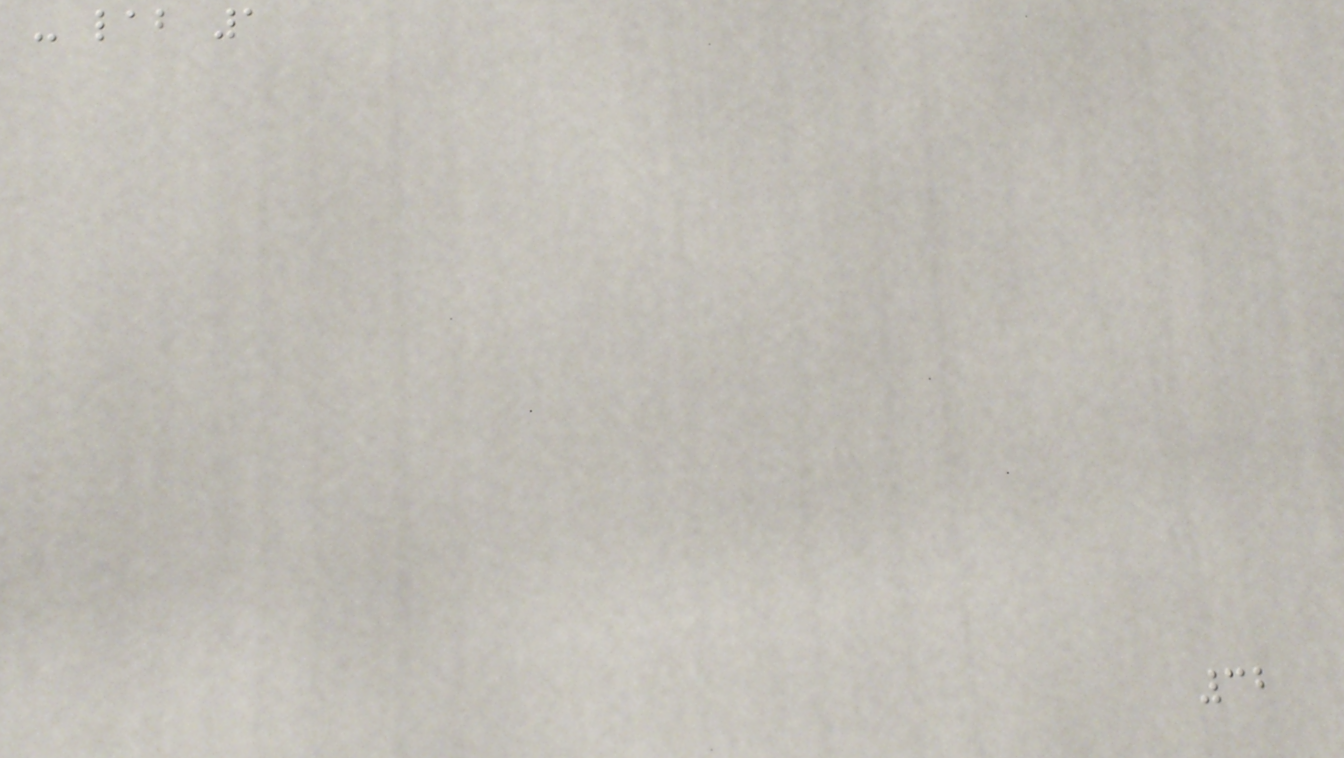- lab 1
32
